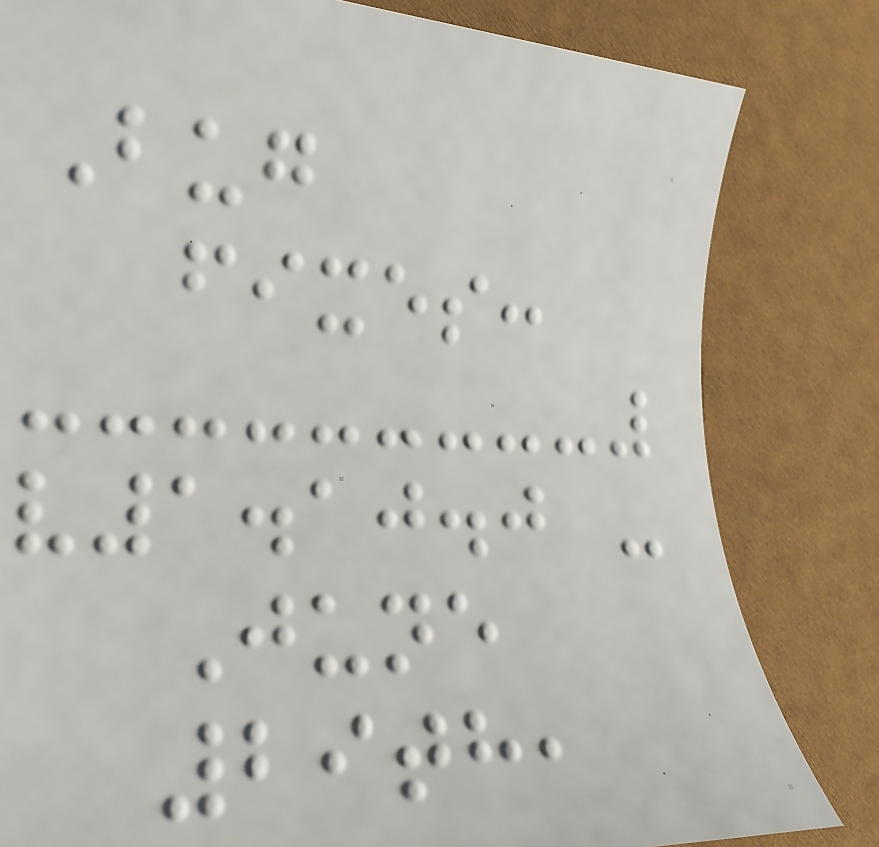Bug
fixes:
v1.10.0 -
June
29th,
